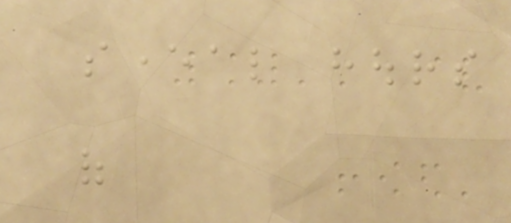several hours
of
